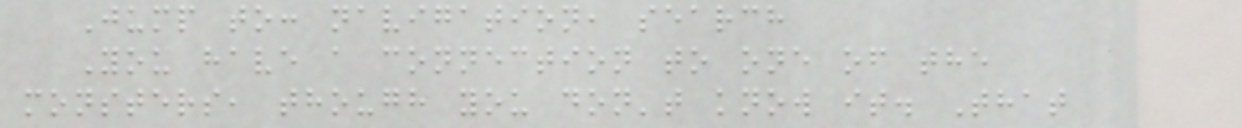Jump to: navigation, search
You have a connection to one of the
monsters, though you don't know it. That
